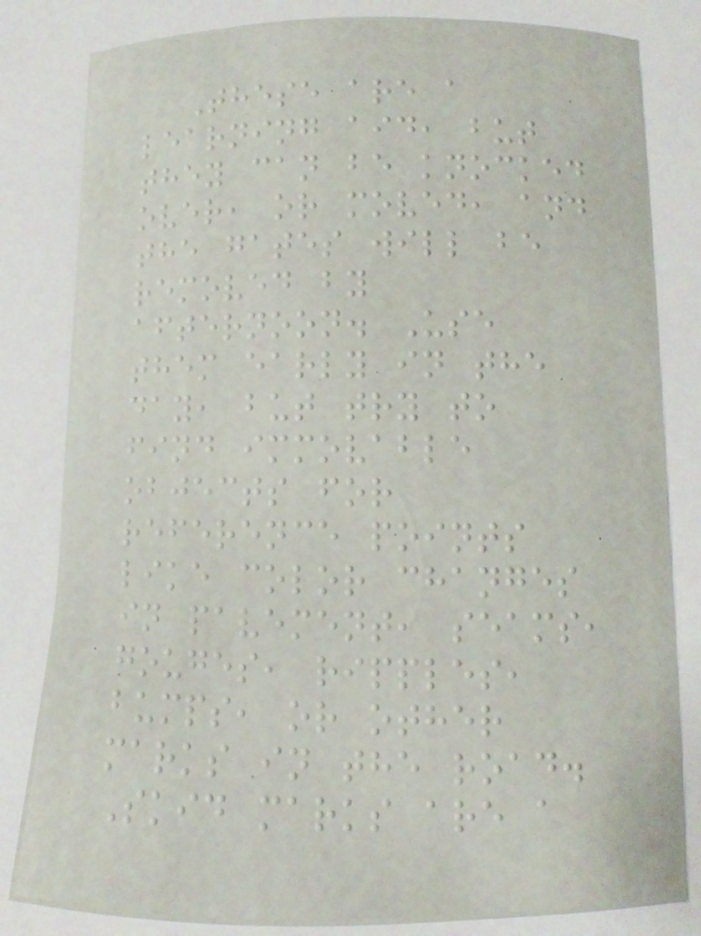These are a
learning aid, but
they can be knocked
over, or moved, and
the gates will be
removed by
afternoon. Use
them early in the
day, but try to
find immovable
objects for
reference points
like color changes
in pavement, seams,
gouges, ripples,
bumps, or other
marks in the road.
Skid marks are a
